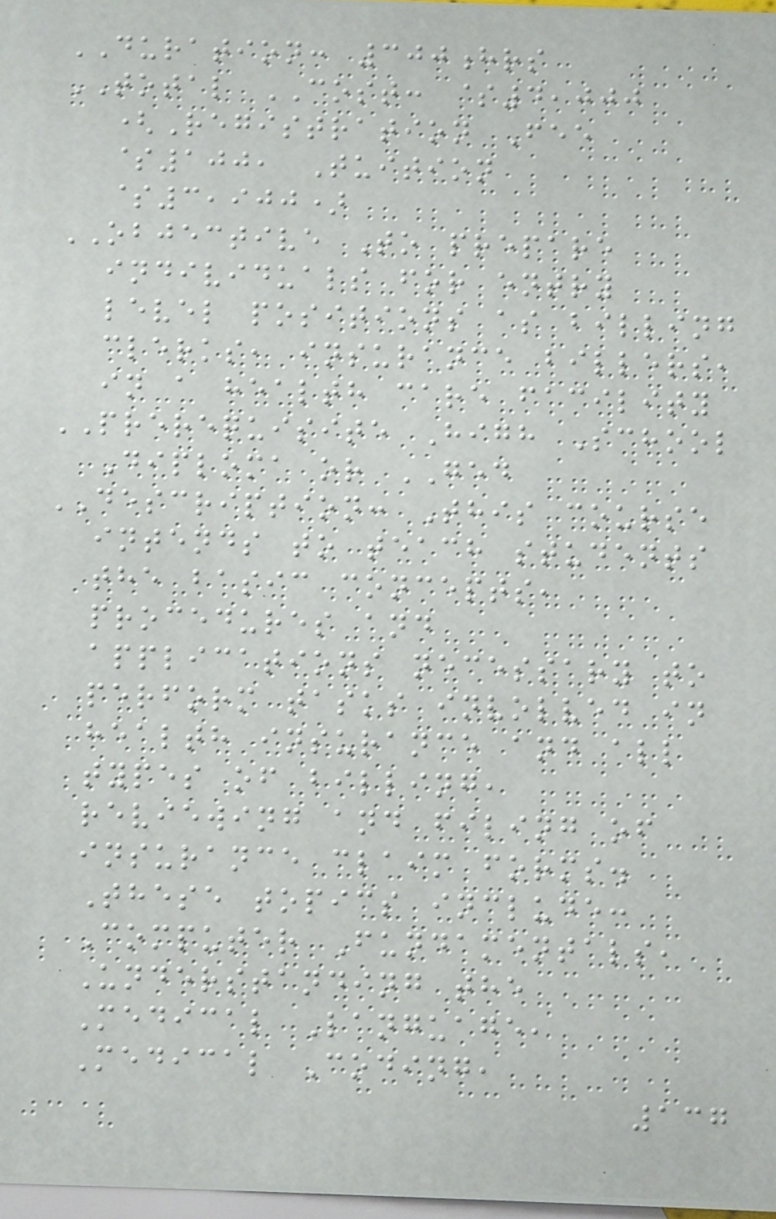DURATION: 300hrs
TOTAL COST: $4,000
(Registration Fee
$100, Tuition
$3,900)
OBJECTIVE To prepare
individuals for entry
level positions as billing
clerks, insurance billers,
in a health care facility
PREREQUISITE High School
Diploma or GED
DESCRIPTION: This course
intends to teach students
the basic concepts,
procedures and
applications necessary to
perform tasks involved in
health insurance and all
types of billing,
reviewing and filing of
insurance claim forms.
These topics include:
Computer Fundamentals,
Understanding the
Medical Language,
Medical Coding,
137
